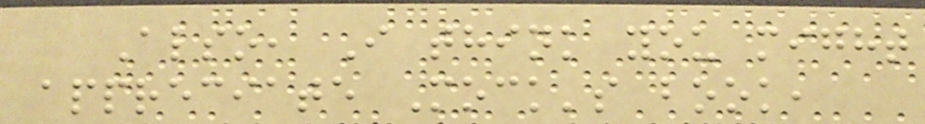Also, I think you might
appreciate Mock's book,
